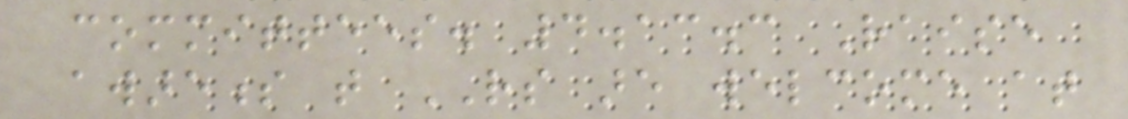committees. 4.13.3 Raise
awareness that RS are welcome at
